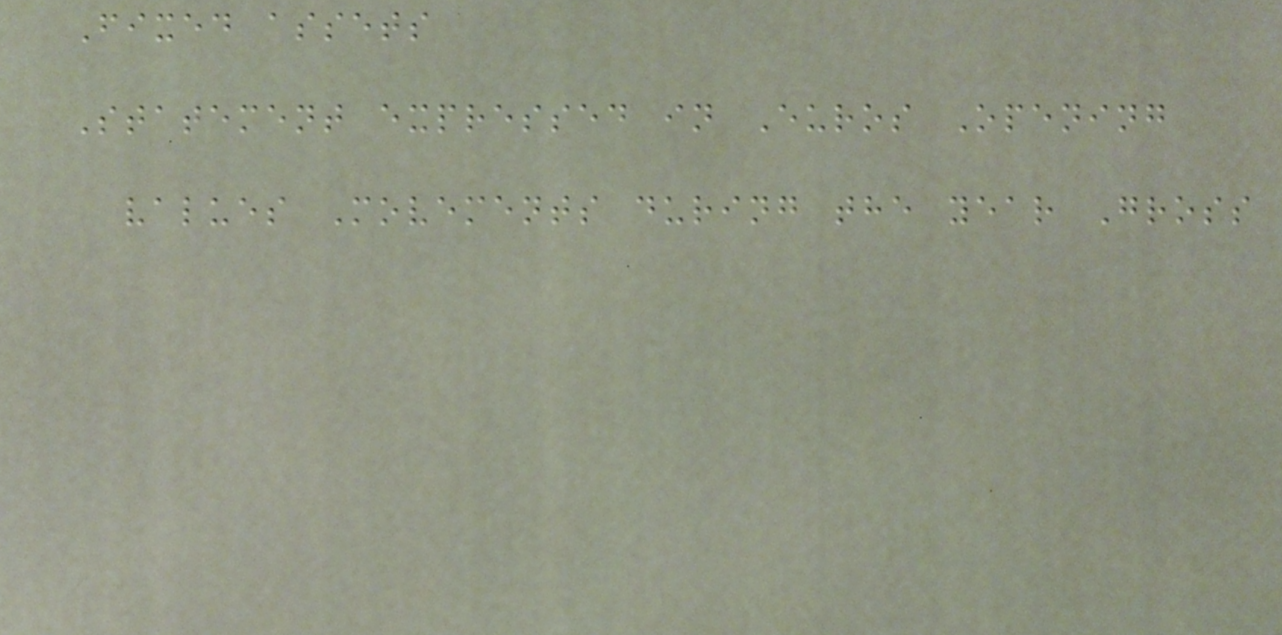Fixed assets
Statement expressed in Euros Opening
values Movements during the year Gross
